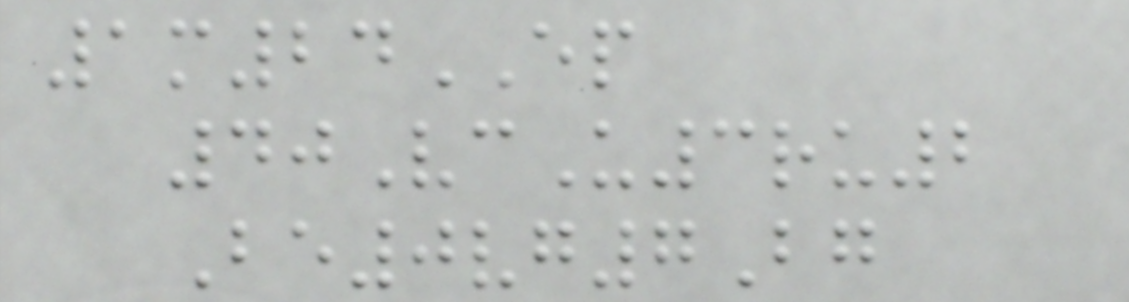1m24EP
40VcU3ru2
Be0vg7Bg
